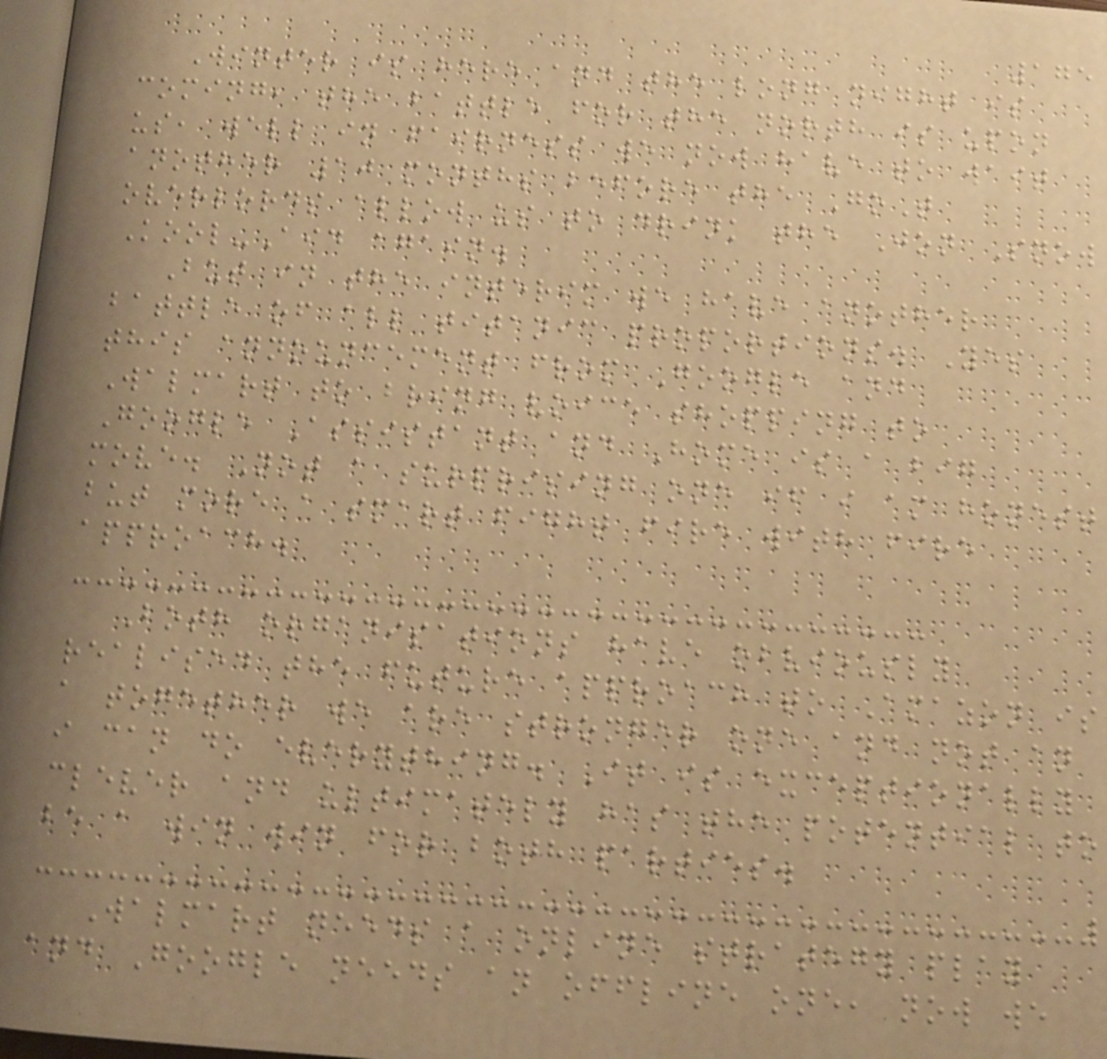175
Winter is here and the long night is
coming, the battle for the north is upon
us, well in fairness we now have to wait
another 10 months before the GoT
overlords allow us to drink the Jon Snow
Kool-Aid again.
But in the interim we have another
battle of all titanic proportions. Yes
this announcement from Google and
Walmart to bring voice shopping to
Google Assistant and Home is a big
move. Not a surprising one if i am honest
but more a smart fight fire with fire
approach.
Both organisations have obviously
realised the future approach to Amazon is
a together we are stronger one and not an
i can do everything. It is exceptionally
clever and ultimately has the potential to
be a win win for both parties.
Walmart needs a online strategy play
and Google needs an offline one, now we
